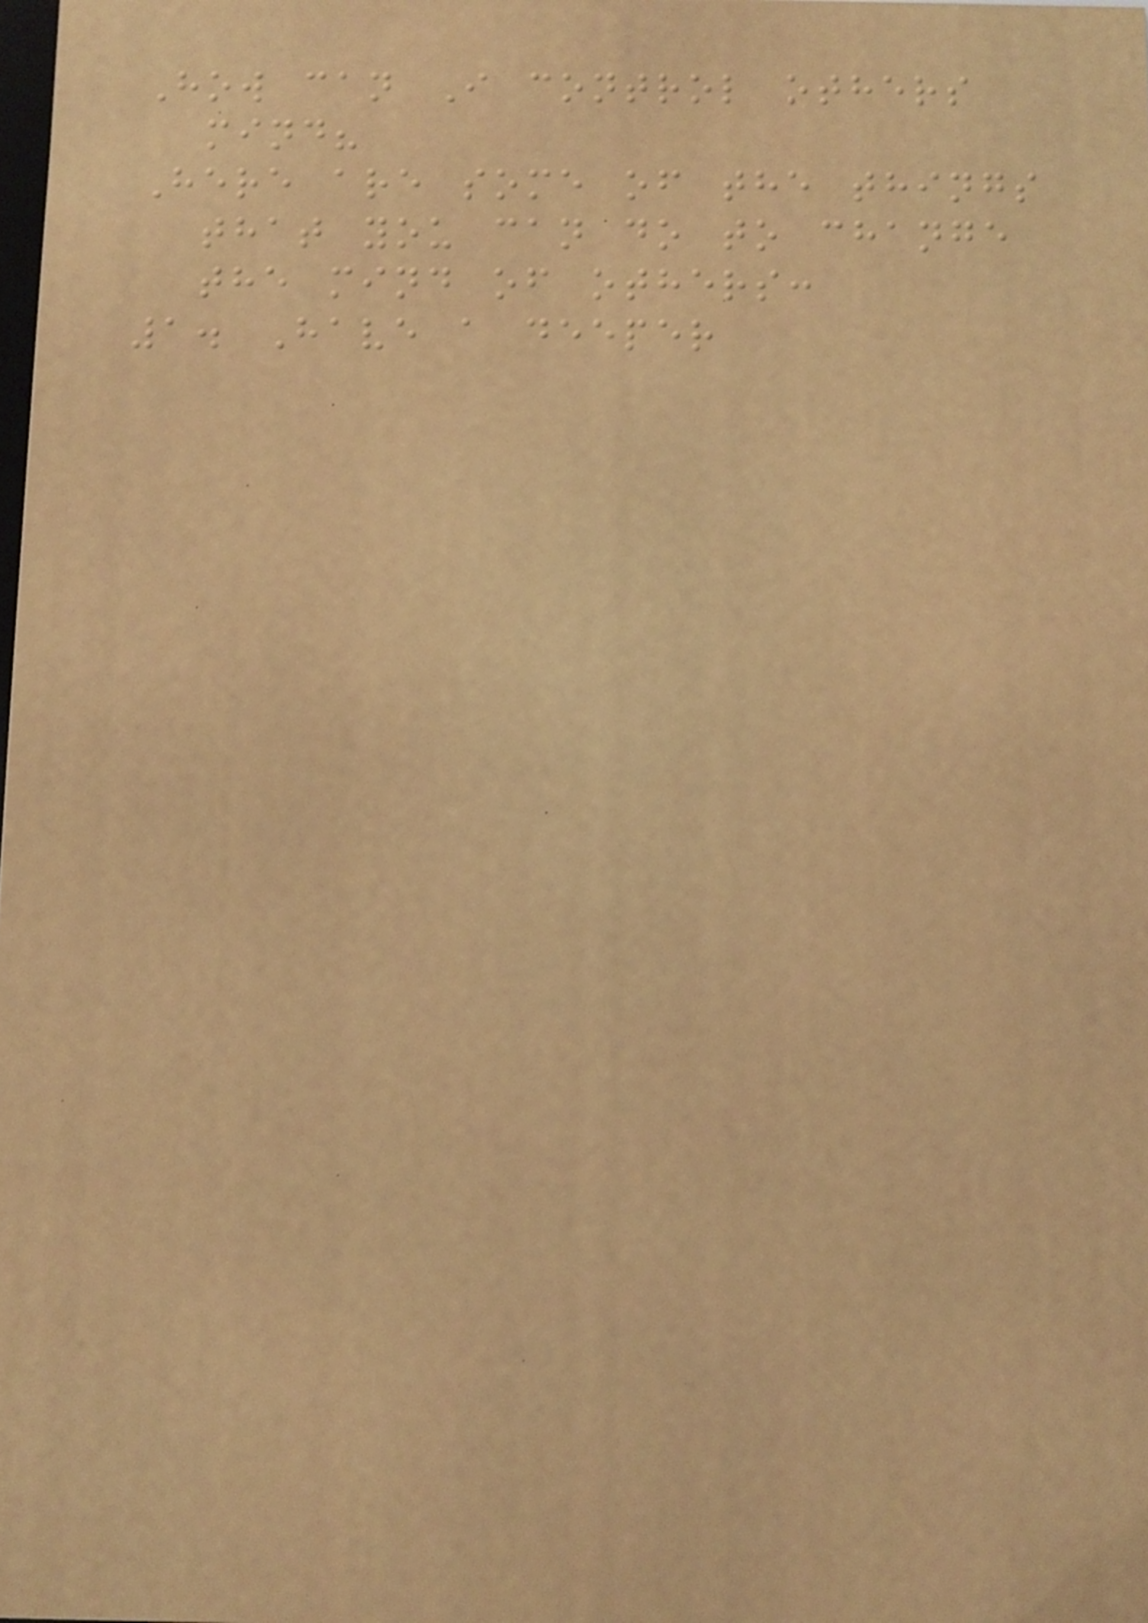How can I control others
mind?
Here are some of the things
that you can do to change
the mind of others:
1. Have a deeper
